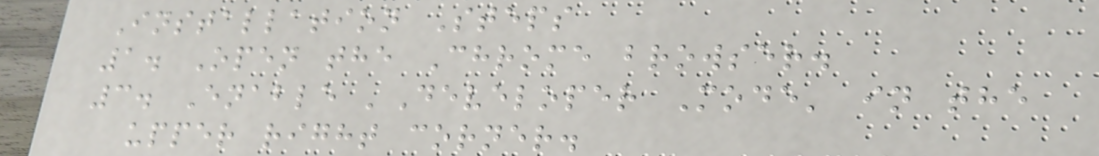Installation Steps
1. Open the Chrome browser.
3. Enable 'Developer Mode' in the
upper right corner.
